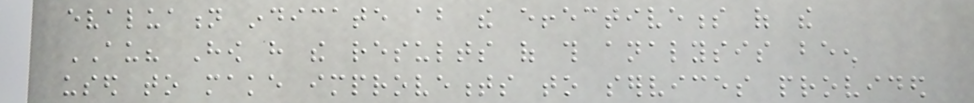evaluation indicate about the effectiveness of the
AU? How have the results of this analysis been
used to make improvements to services provided
